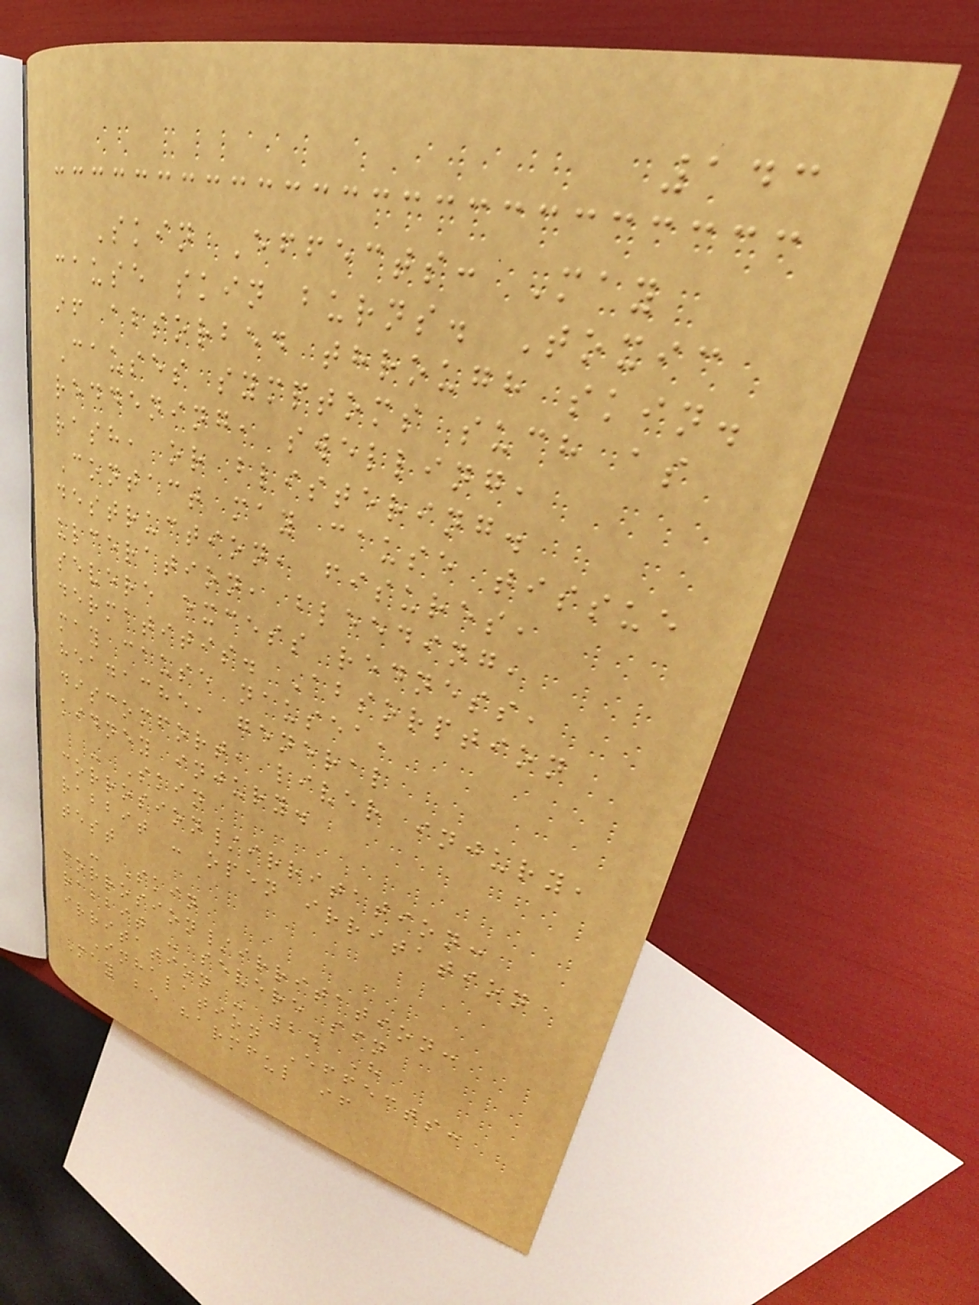143
Skin Effects: May
cause skin burns. Toxic
if absorbed through skin.
Causes symptoms such as
reddening, swelling,
rash, or blistering.
Contact may cause tissue
destruction, fisures,
ulceration, bleeding,
severe excess redness,
dermatitis. Absorption
may cause nausea,
headache, general
discomfort, liver injury,
kidney injury.
- Skin
corrosion/irritation:
rabbit - open irritation
test
- Skin
corrosion/irritation:
rabbit - severe sin
irritation - 24 H
Inhalation Effects:
May be harmful if
